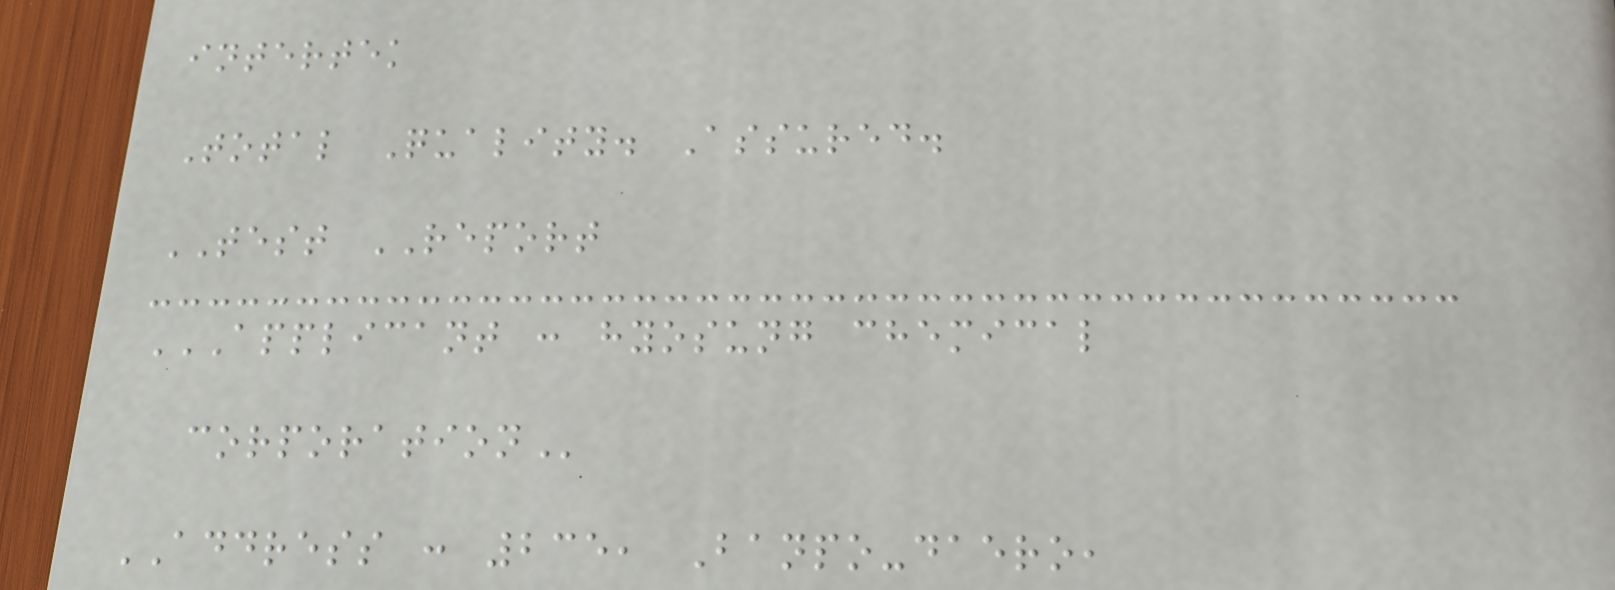intertek
Total Quality. Assured.
TEST REPORT
APPLICANT : HYOSUNG CHEMICAL
CORPORATION
ADDRESS : 235, Banpo-daero,
